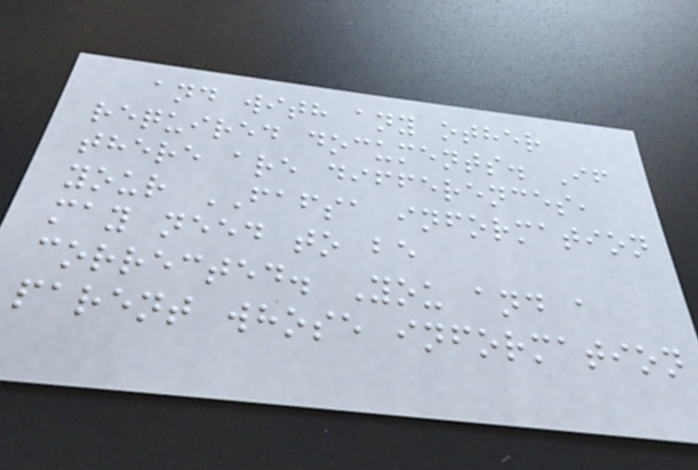and with any other
required documents. If
there are differences,
your FAFSA information
may need to be
corrected. You and a
parent whose information
